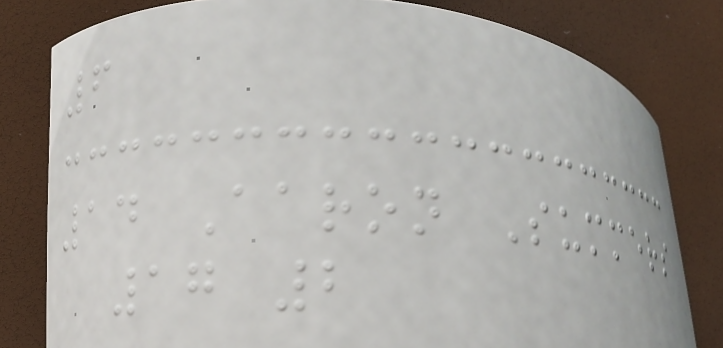6
14 Aaron Summers
17 2
